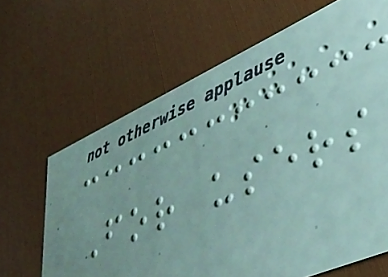For users
